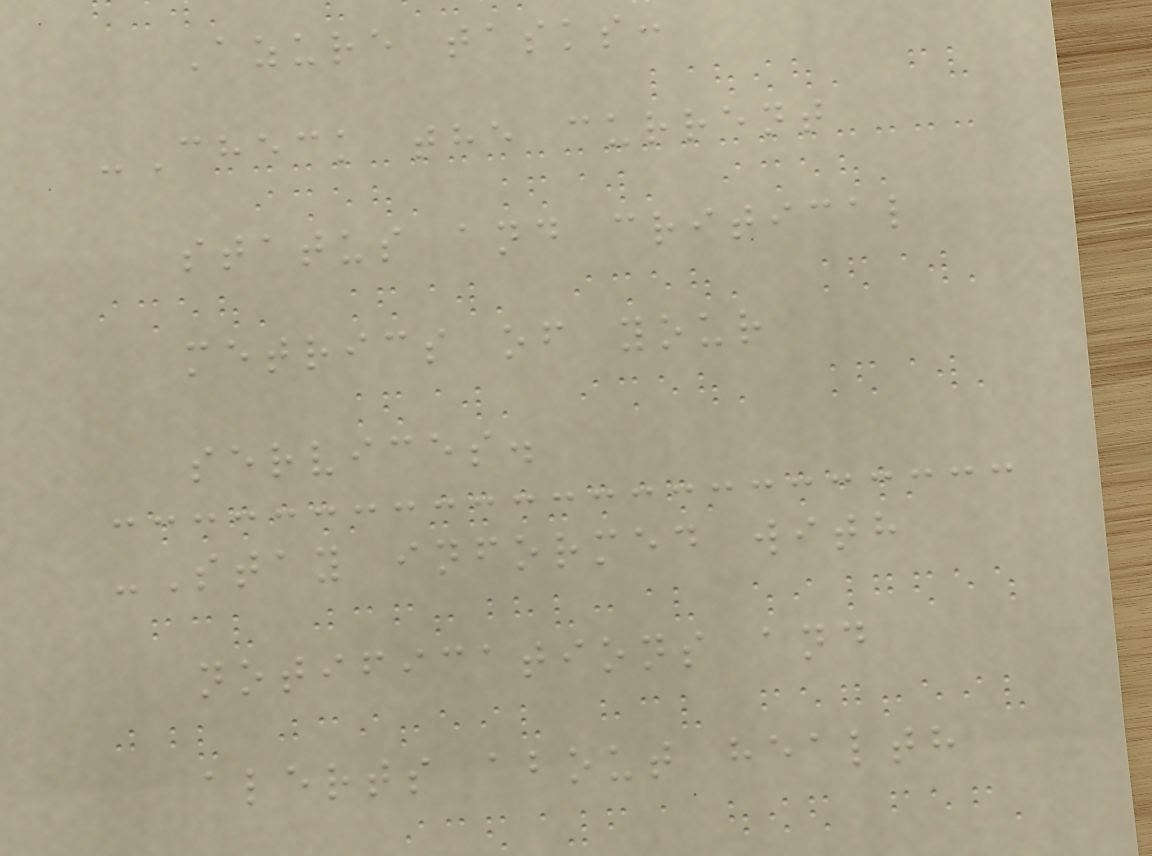Azure tasks:
-Check the current
status and critical
metrics of your
services.
-Stay informed with
notifications and
alerts about health
